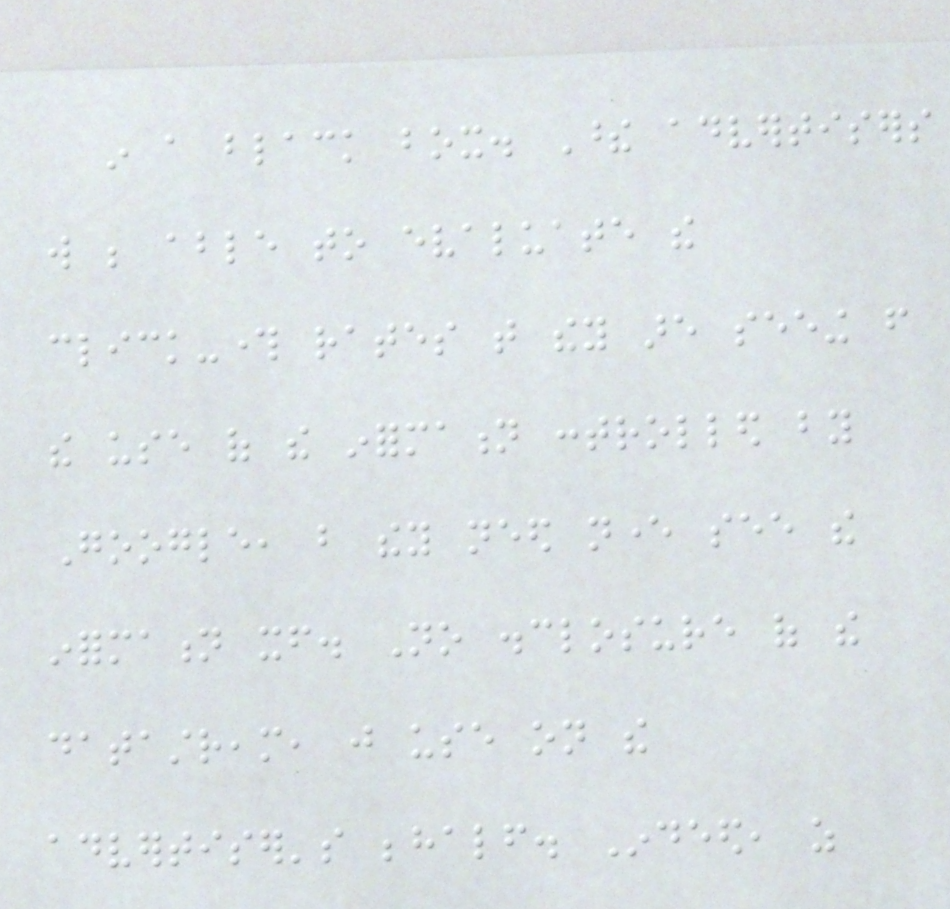in a black box. These advertisers
will be able to evaluate the
click-through rates that they are seeing from
the use of the information controlled by
Google, but they need never see the
information itself. No disclosure of the
datastream, just use on the
advertiser's behalf. Indeed, as
